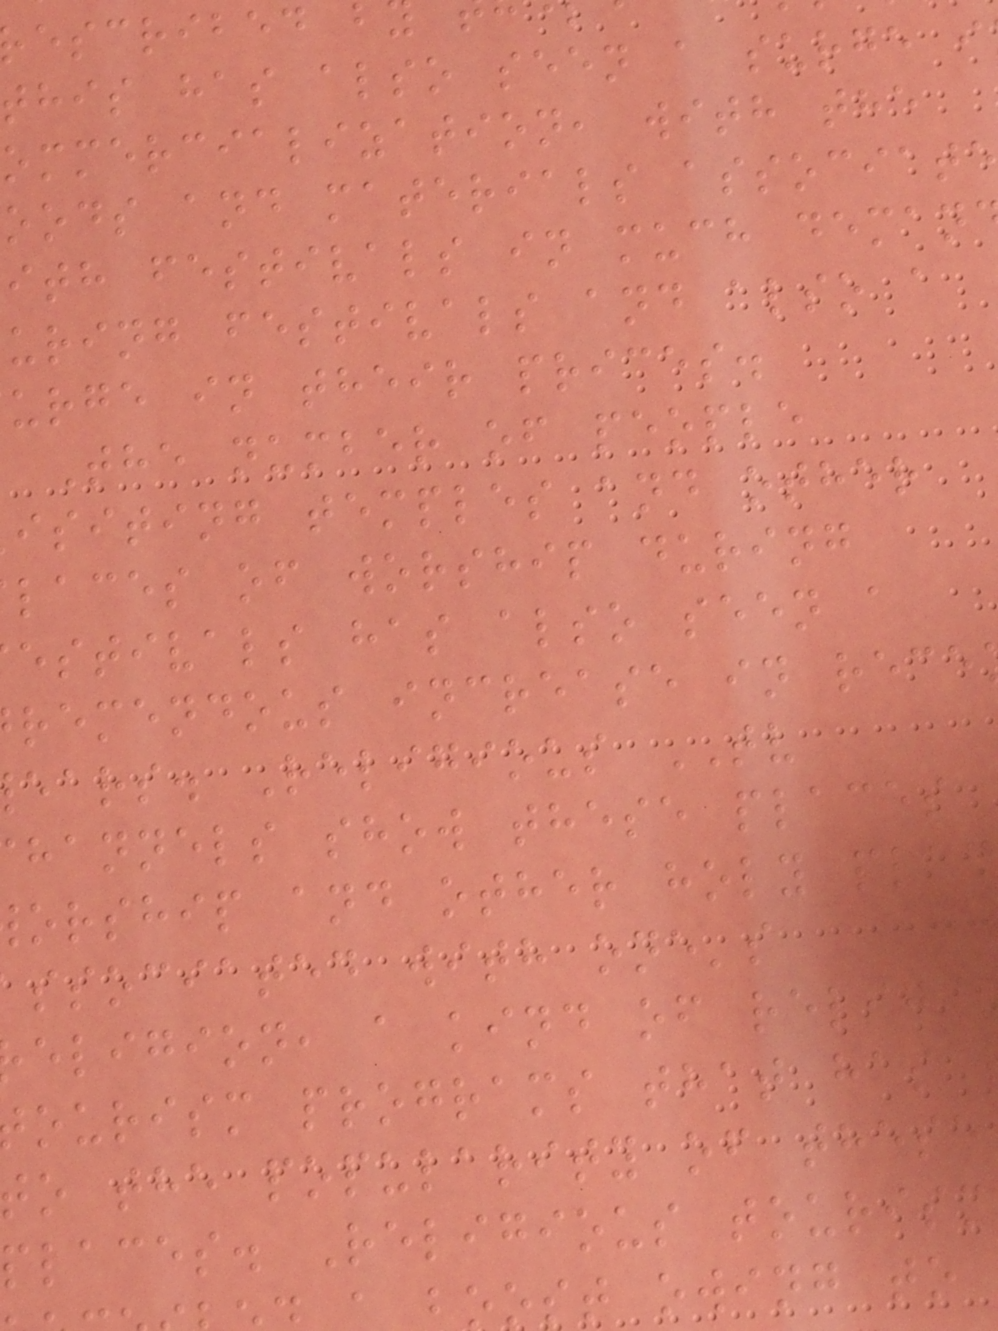escribed b
this has also seen a surge i
ommercialization, with the
oods and materials associate
ith festivals in much deman
uring festivals and also a
urge in their prices.
The number of people
isiting temples and other
laces of worship during
estivals has also seen a
remendous increase in rece
ears. Religious TV
hannels show these places
orship and other holy plac
ssociated with one's
eligion, a kind of religi
ourism programs that has
to the popularity of these
places. Religious tourism
oost owing to
